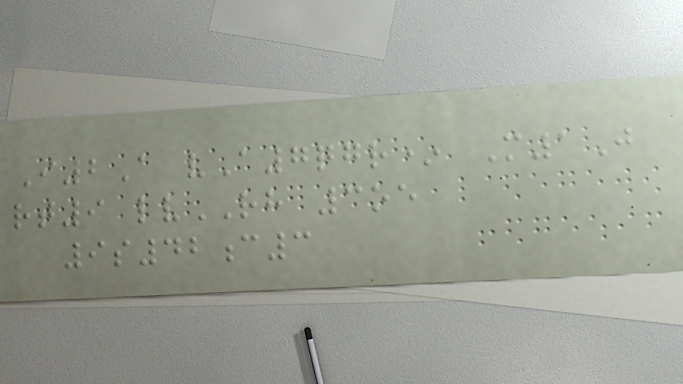I2A vA7qgr* M1J
rt9 lvRH 3oe
9s42c3
